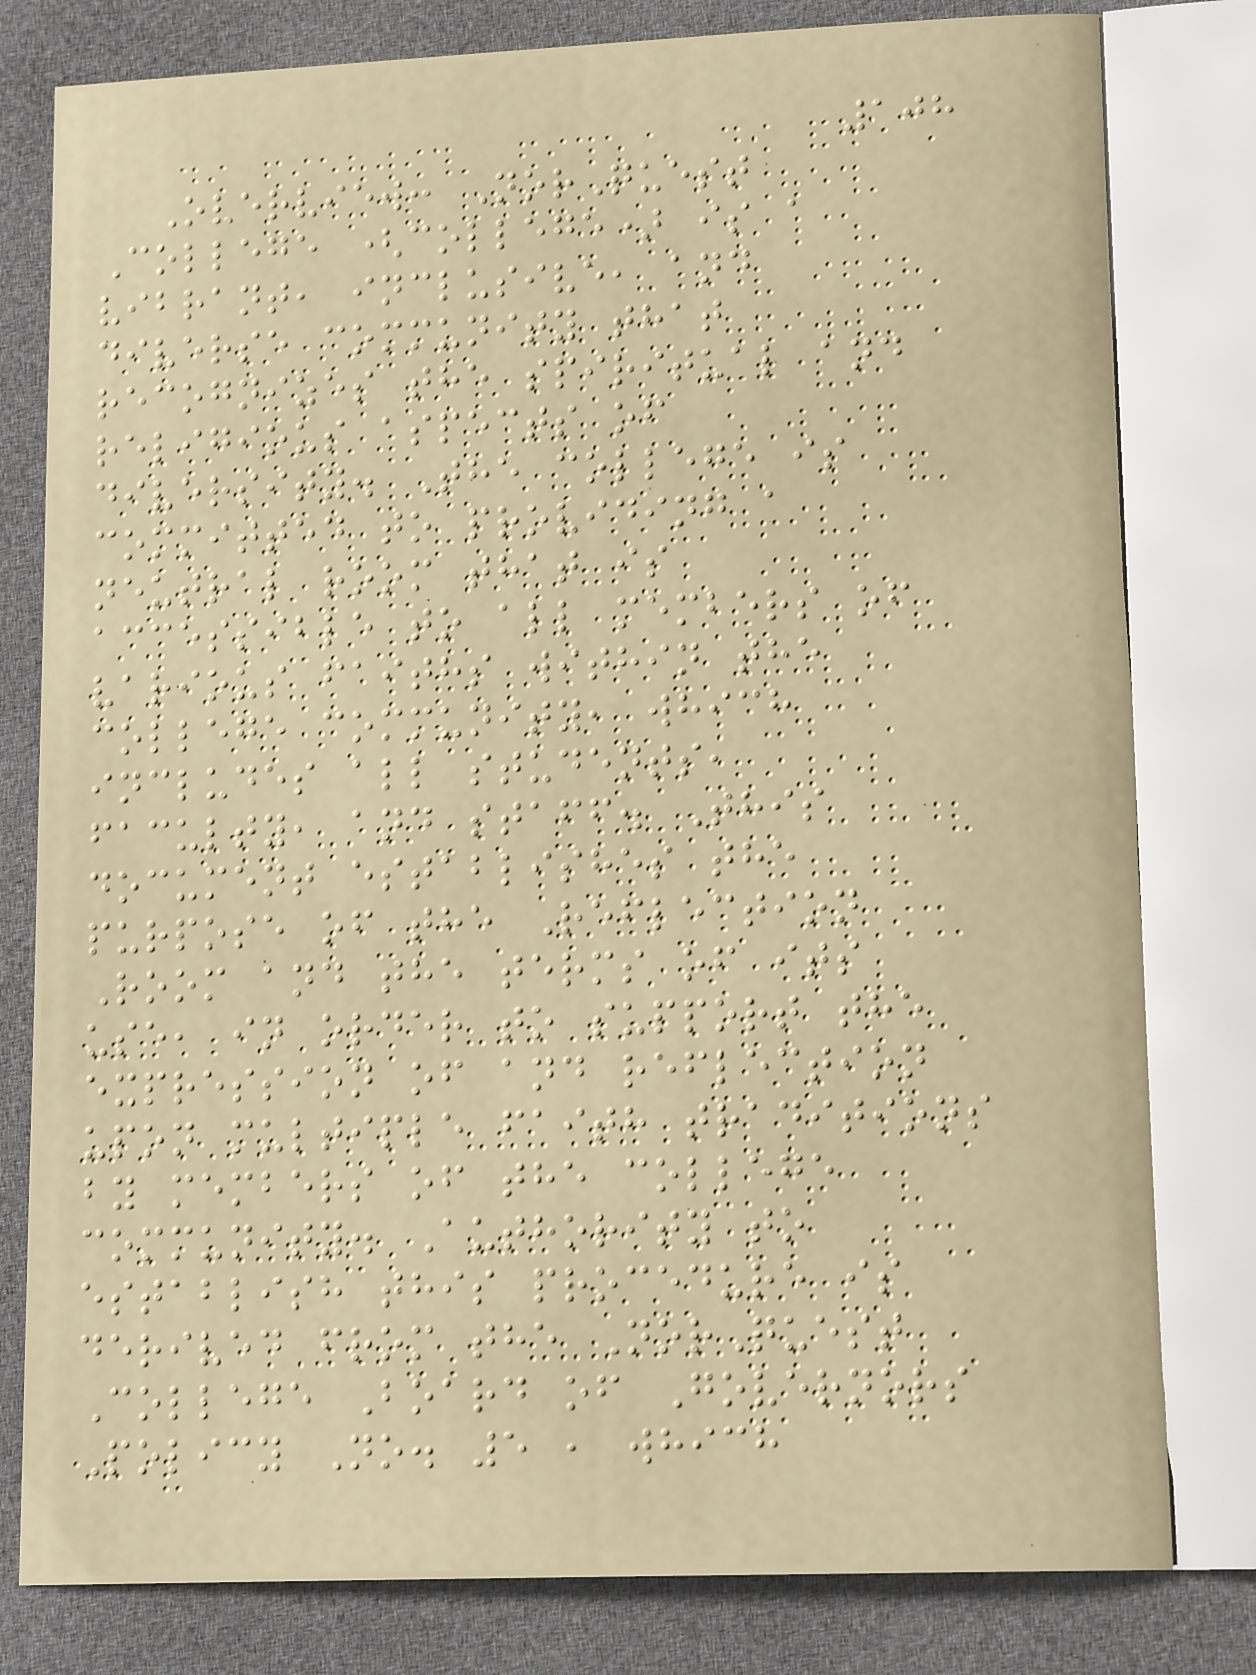108
Overview: NorQuest
College (college) is a
vibrant, inclusive, and
diverse community that
recognizes the spiritual and
religious aspects of
diversity. The college is
committed to providing a
neutral room that is
accessible to all members of
various faiths within the
college community, which
includes all students,
faculty, and staff. This
document establishes the
purpose of the Reflection
Room and the terms of its
use, in order to support the
expression of and reflection
upon multiple faith traditions
by members of the college
community. Authority to
establish this procedure is
derived from the NorQuest
College Board of Governors
Policy No. 5 , which
